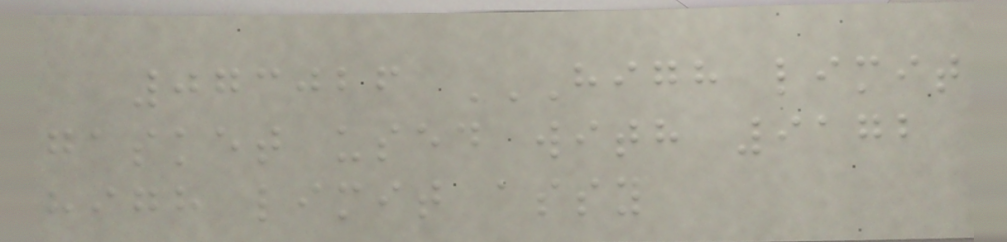073026 HIGH LIMIT
GASKET USED WITH 9172
HIGH LIMIT ASSY
